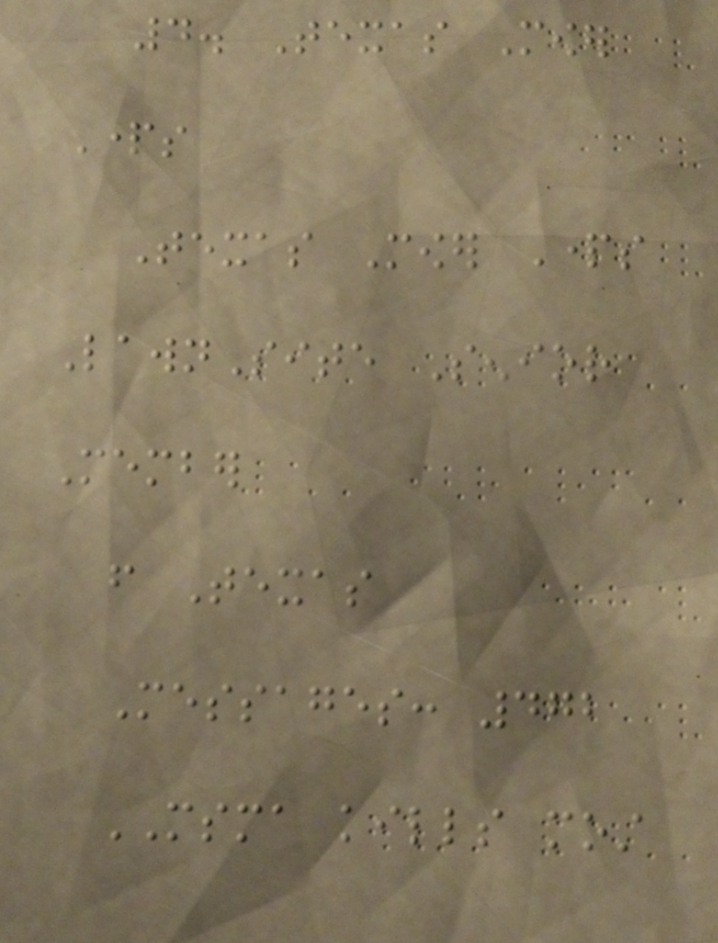4. Texas Mower
Parts
Texas Mower Parts
LawnSite Senior
Member
from Texas
Messages: 472
MSMA kills most
